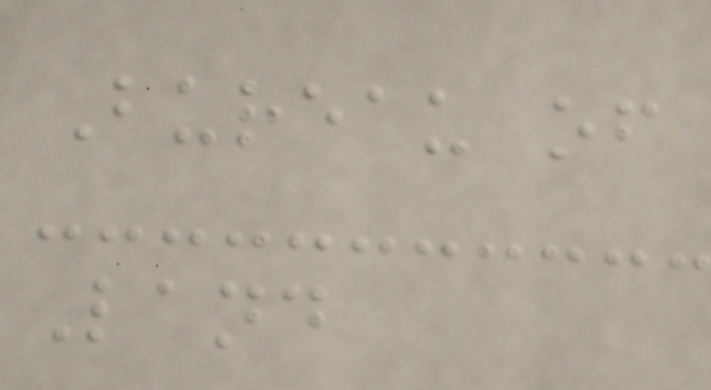Bureau of
Land
